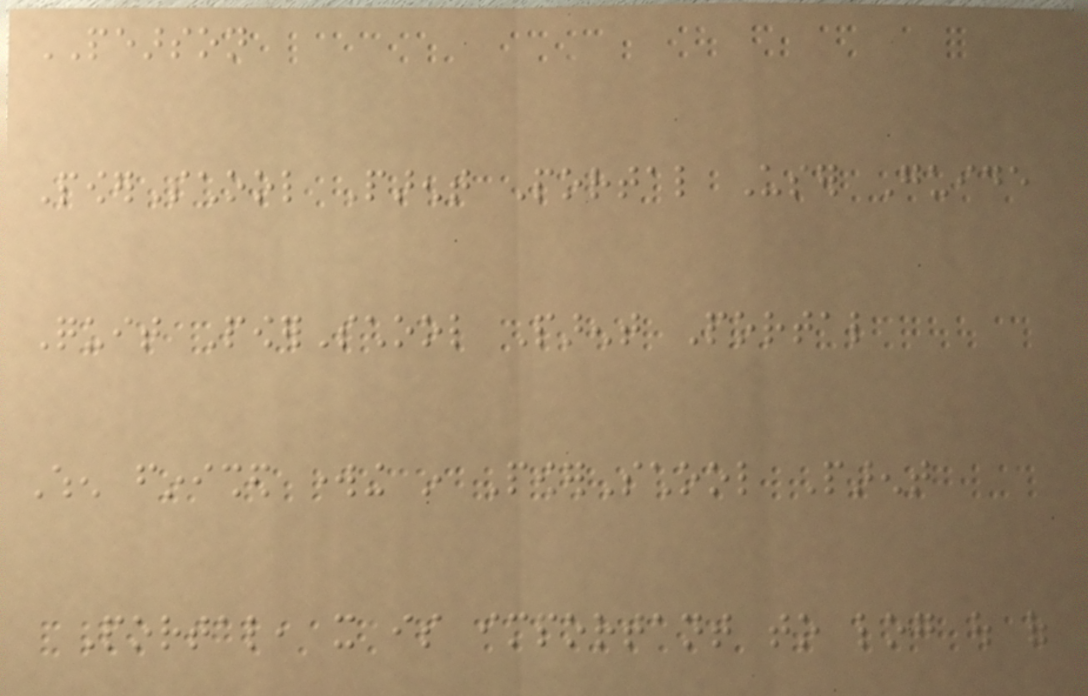PEARSON
PowerSchool Parent Portal User Guide
Quit PowerSchool Parent Portal
When finished working in PowerSchool Parent
Portal, it is important to log out of
